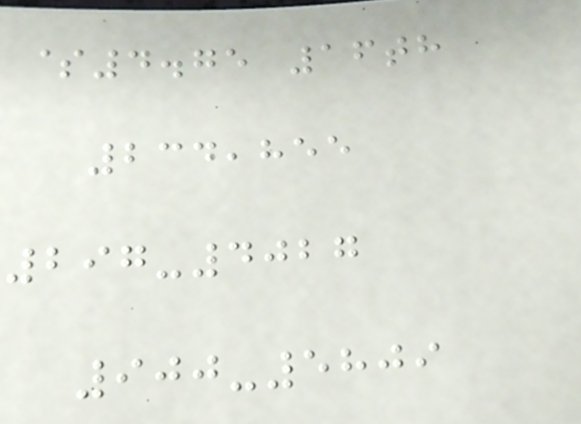$4.75 16th
234,855
297-4027
900-5809
